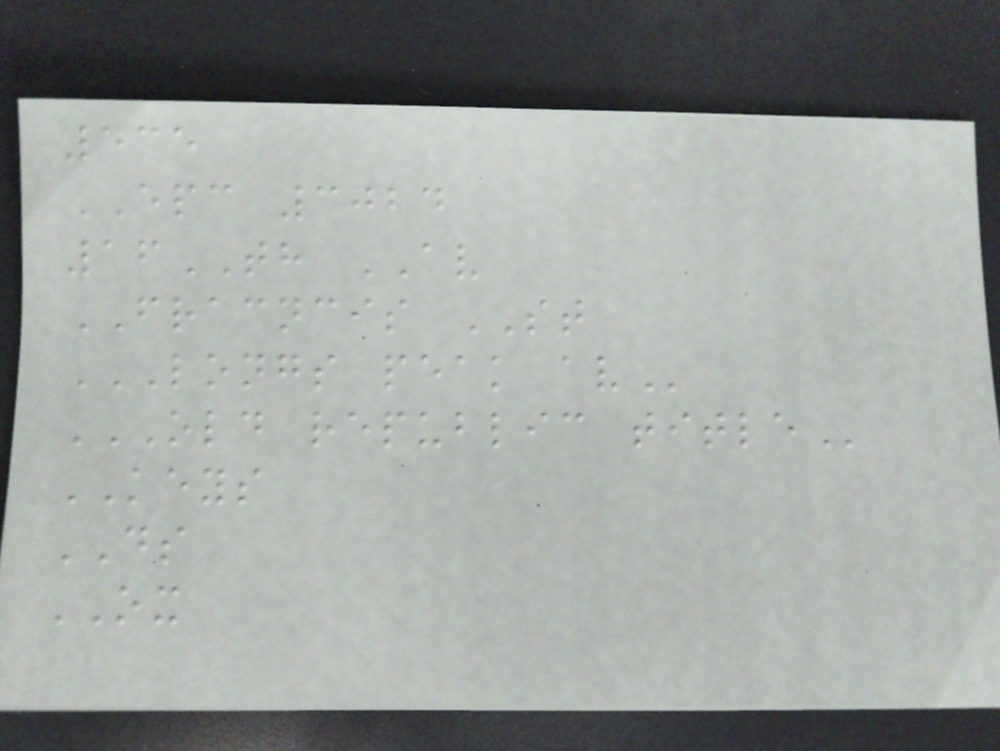535
EPC 3024
16TH AV
FRACNCIS ST
LONGS PEAK AV
OLD REPUBLIC TITLE
KEYS
DS
OX
